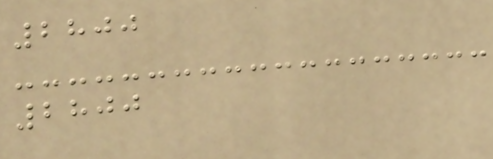2800
2800
